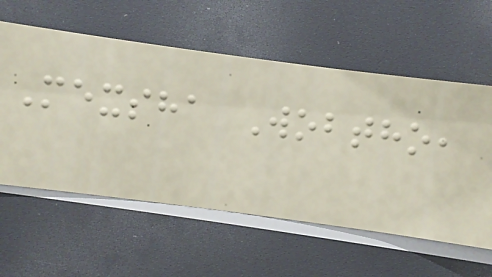Mexsha Wobtho,
